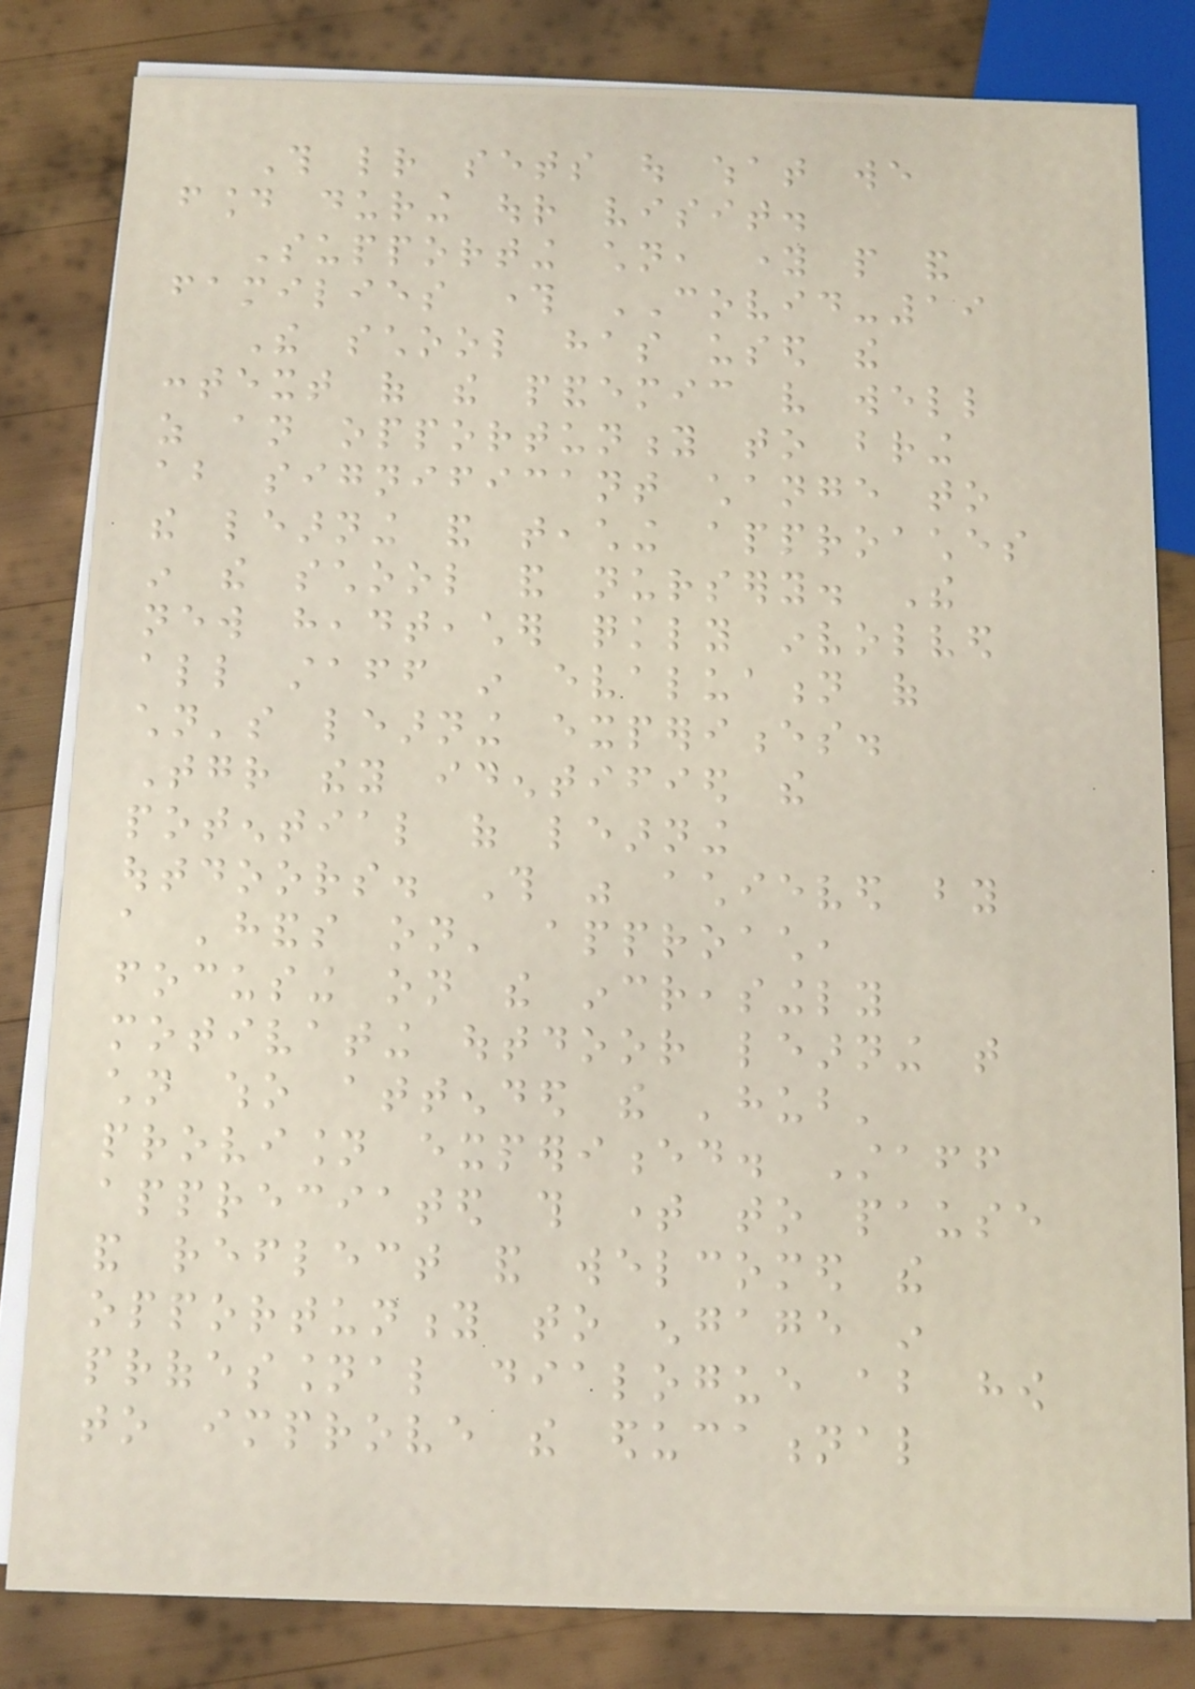This letter sets out what we
found during our visit.
Supporting children, young people and
families through COVID-19
The school has used the
context of the pandemic very well
as an opportunity to bring
about significant change to
the learning and teaching approaches
in the school and nursery. The
new headteacher quickly involved
all staff in evaluation of
children's learning experiences.
Together they identified the
potential of learning
outdoors. This was achieved by
a 'hands on' approach,
focusing on the increasingly
motivating outdoor learning that
children who attended the 'hub'
provision experienced. Staff
appreciated this time to pause
and reflect and welcomed the
opportunity to engage in
professional dialogue about how
to improve the educational
